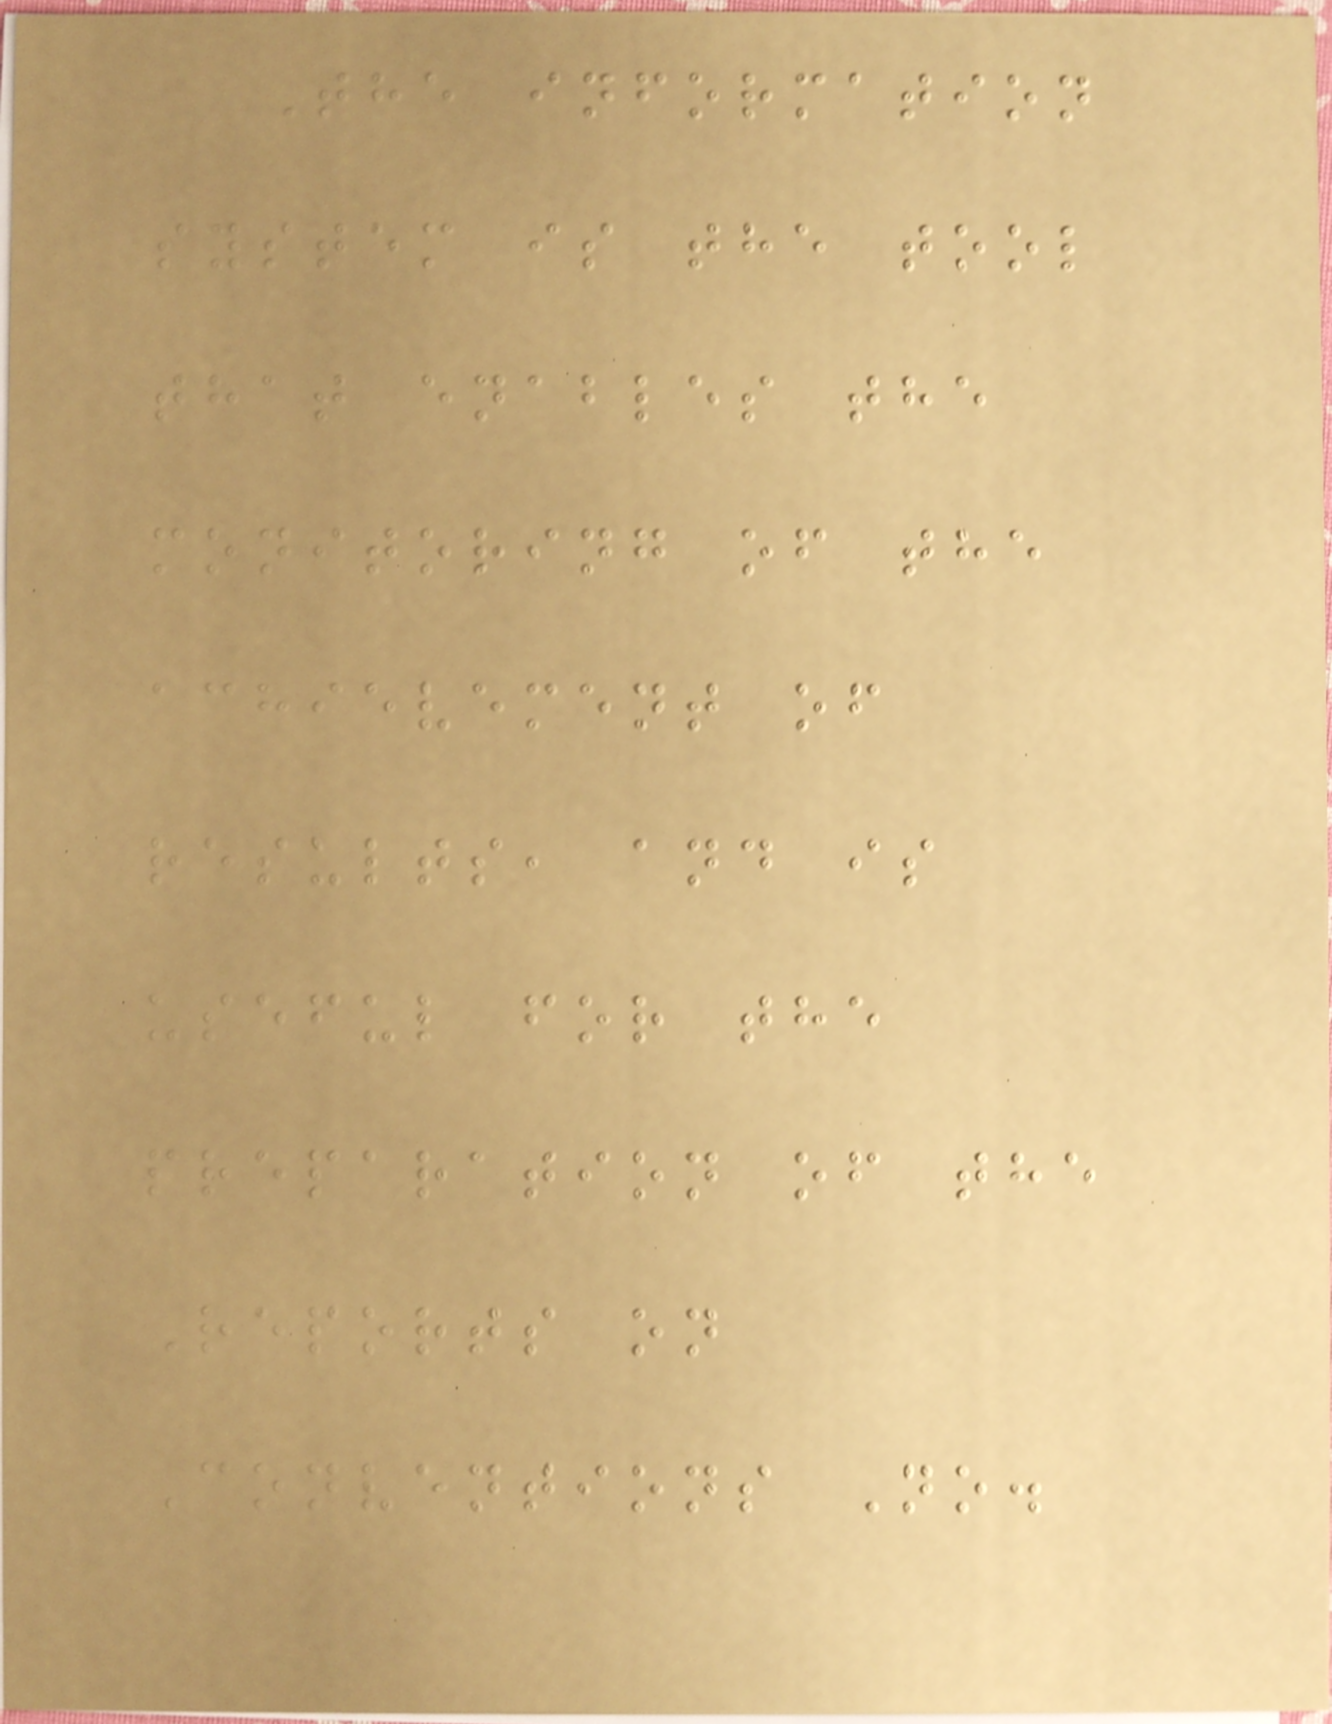The information
system is the tool
that enables the
monitoring of the
achievement of
results, and is
useful for the
preparation of the
Reports on
Conventions No.
